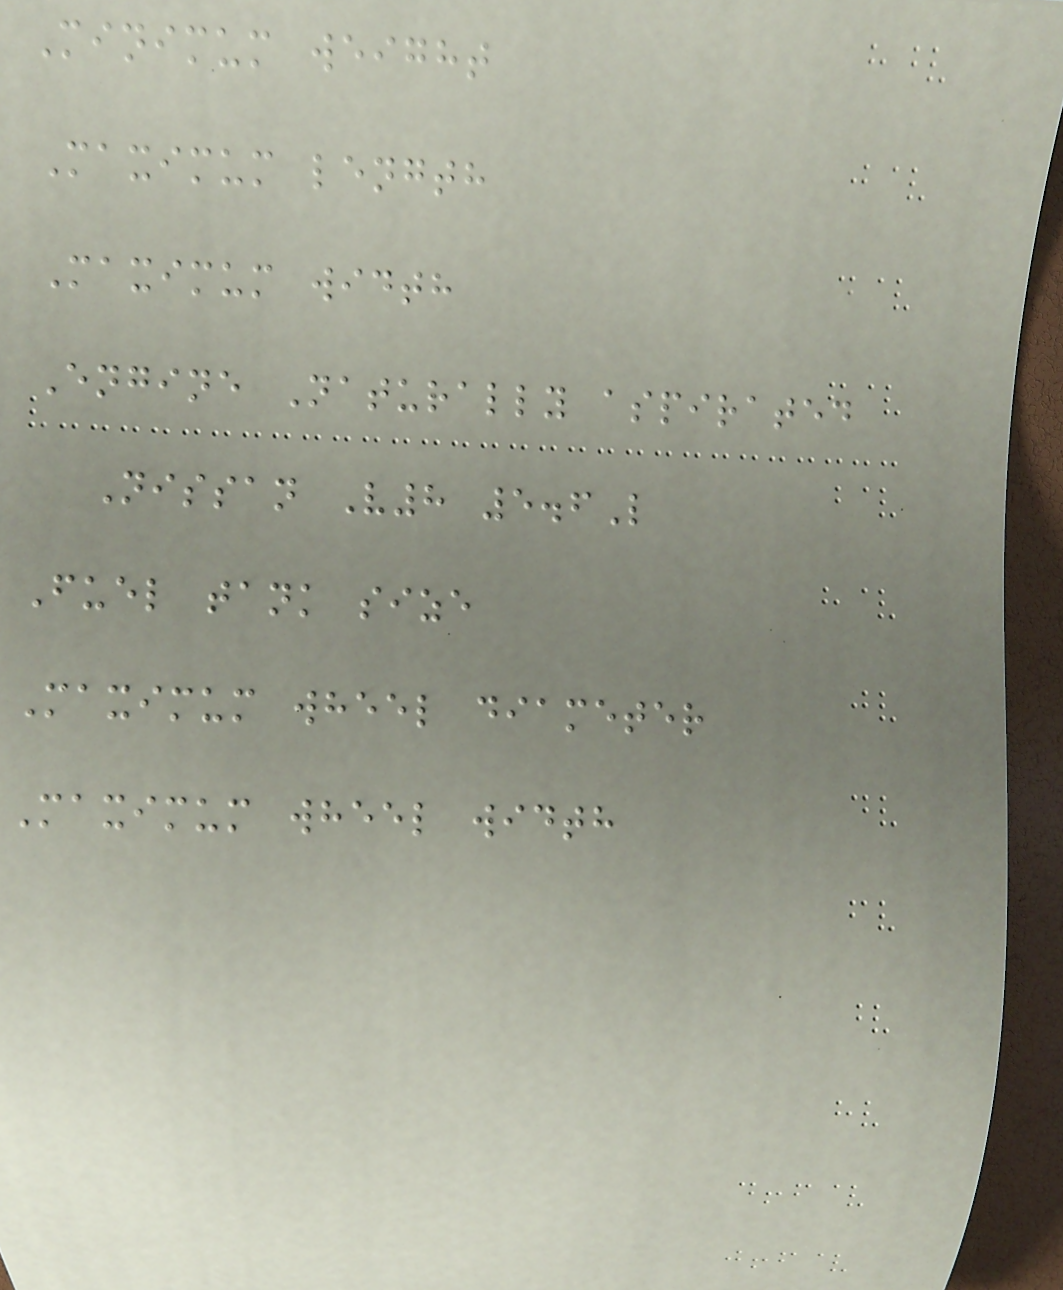Minimum weight
Maximum length
Maximum width
Engine Naturally aspirated
Nissan V8 5.6L
Fuel tank size
Maximum wheel diameter
Maximum wheel width
